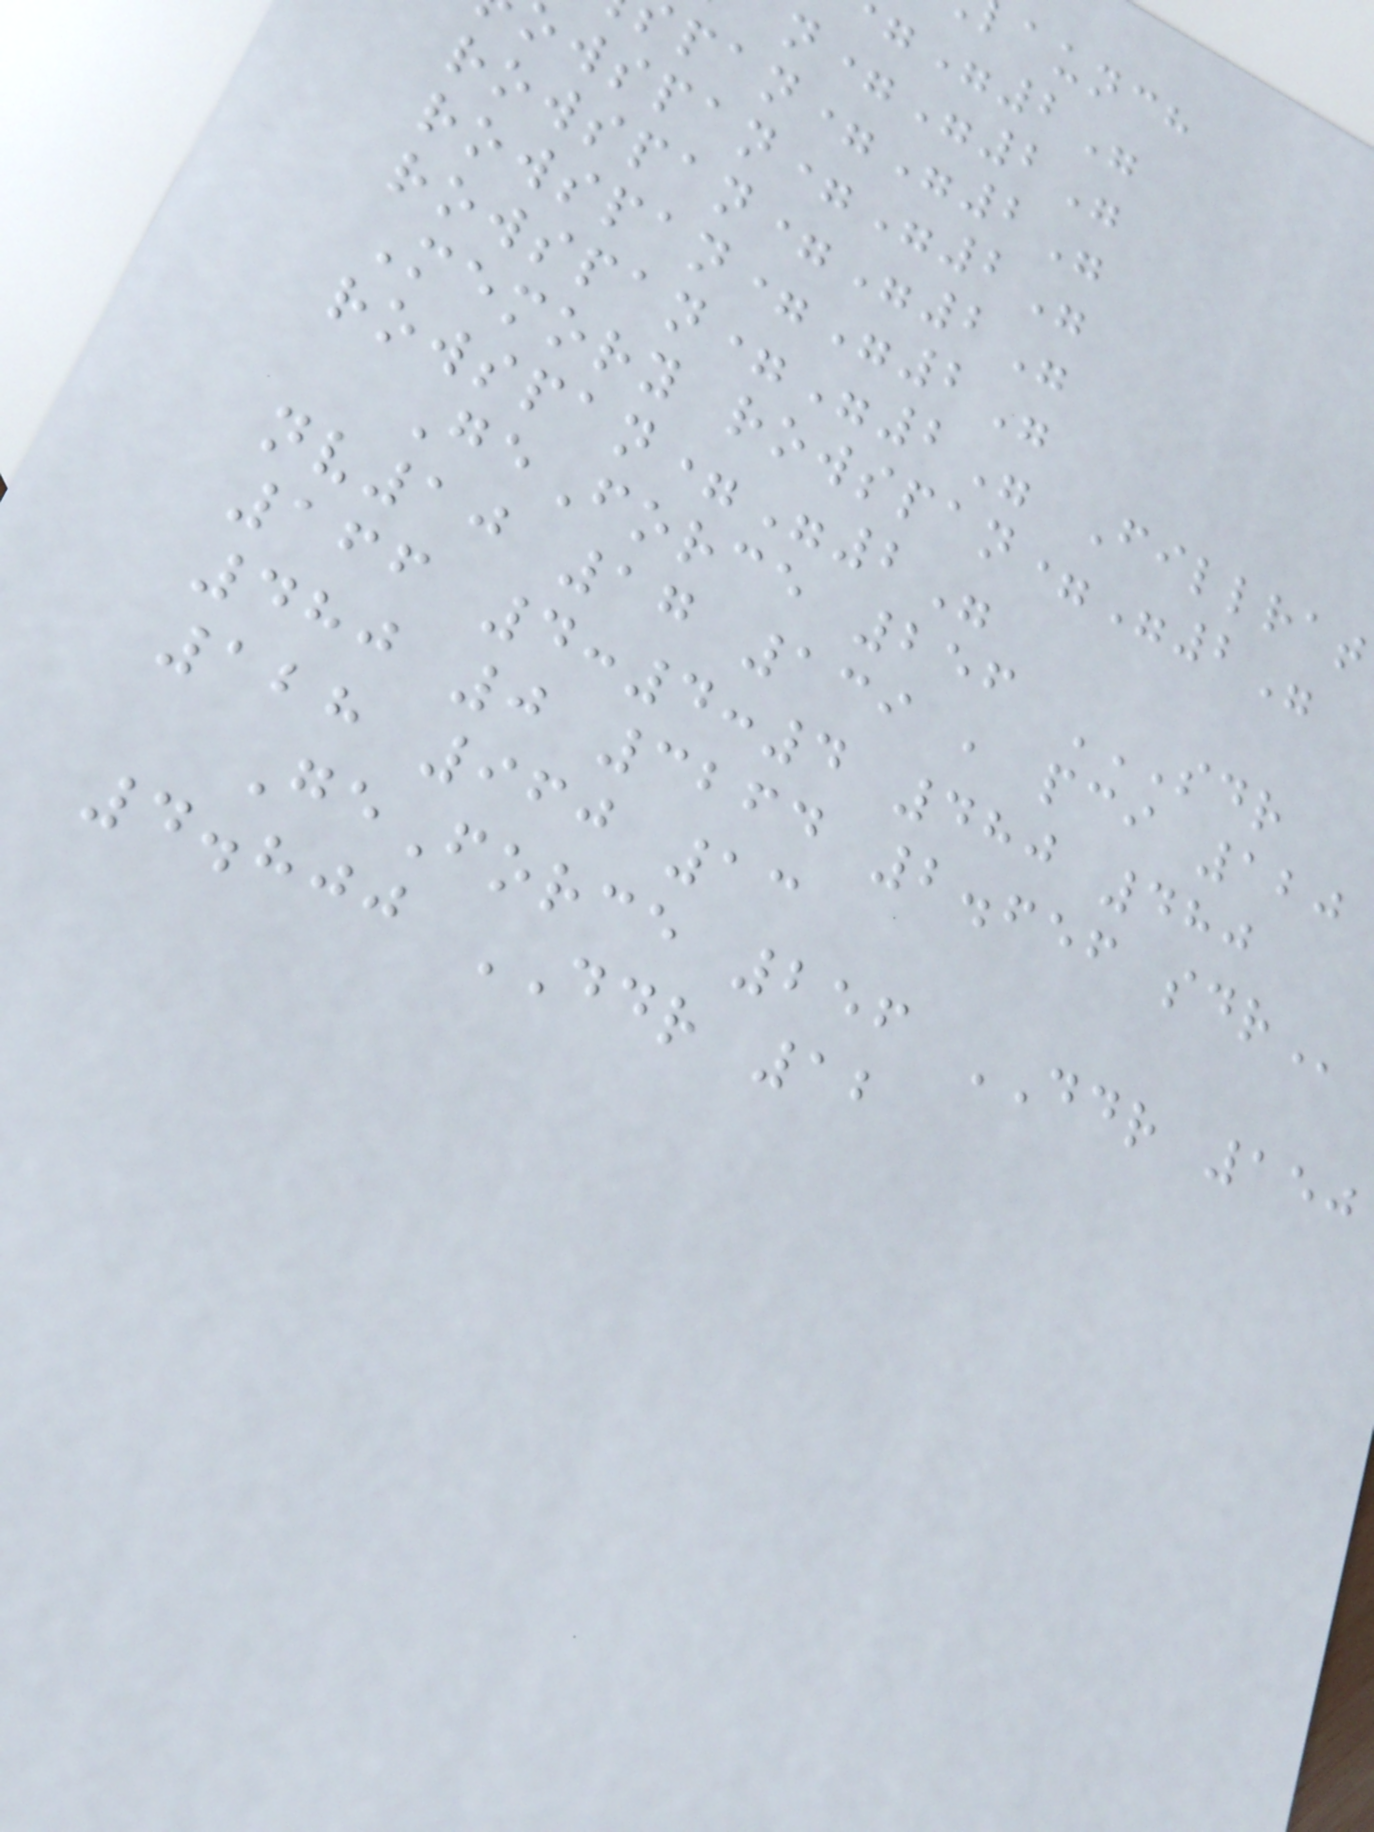aunch
2"
n="2"
pan="2"
wspan="2"
rowspan="2"
rowspan="2"
rowspan="2" Fillrat
Memory rowspan="2"
rowspan="2"
GeForce 256 SDR
nv10 17 139 , pci 120
166 4:4:4 480 480
480 0 3264 2.656
128 960 13
GeForce 256 DDR 150
4.800 DDR 12
